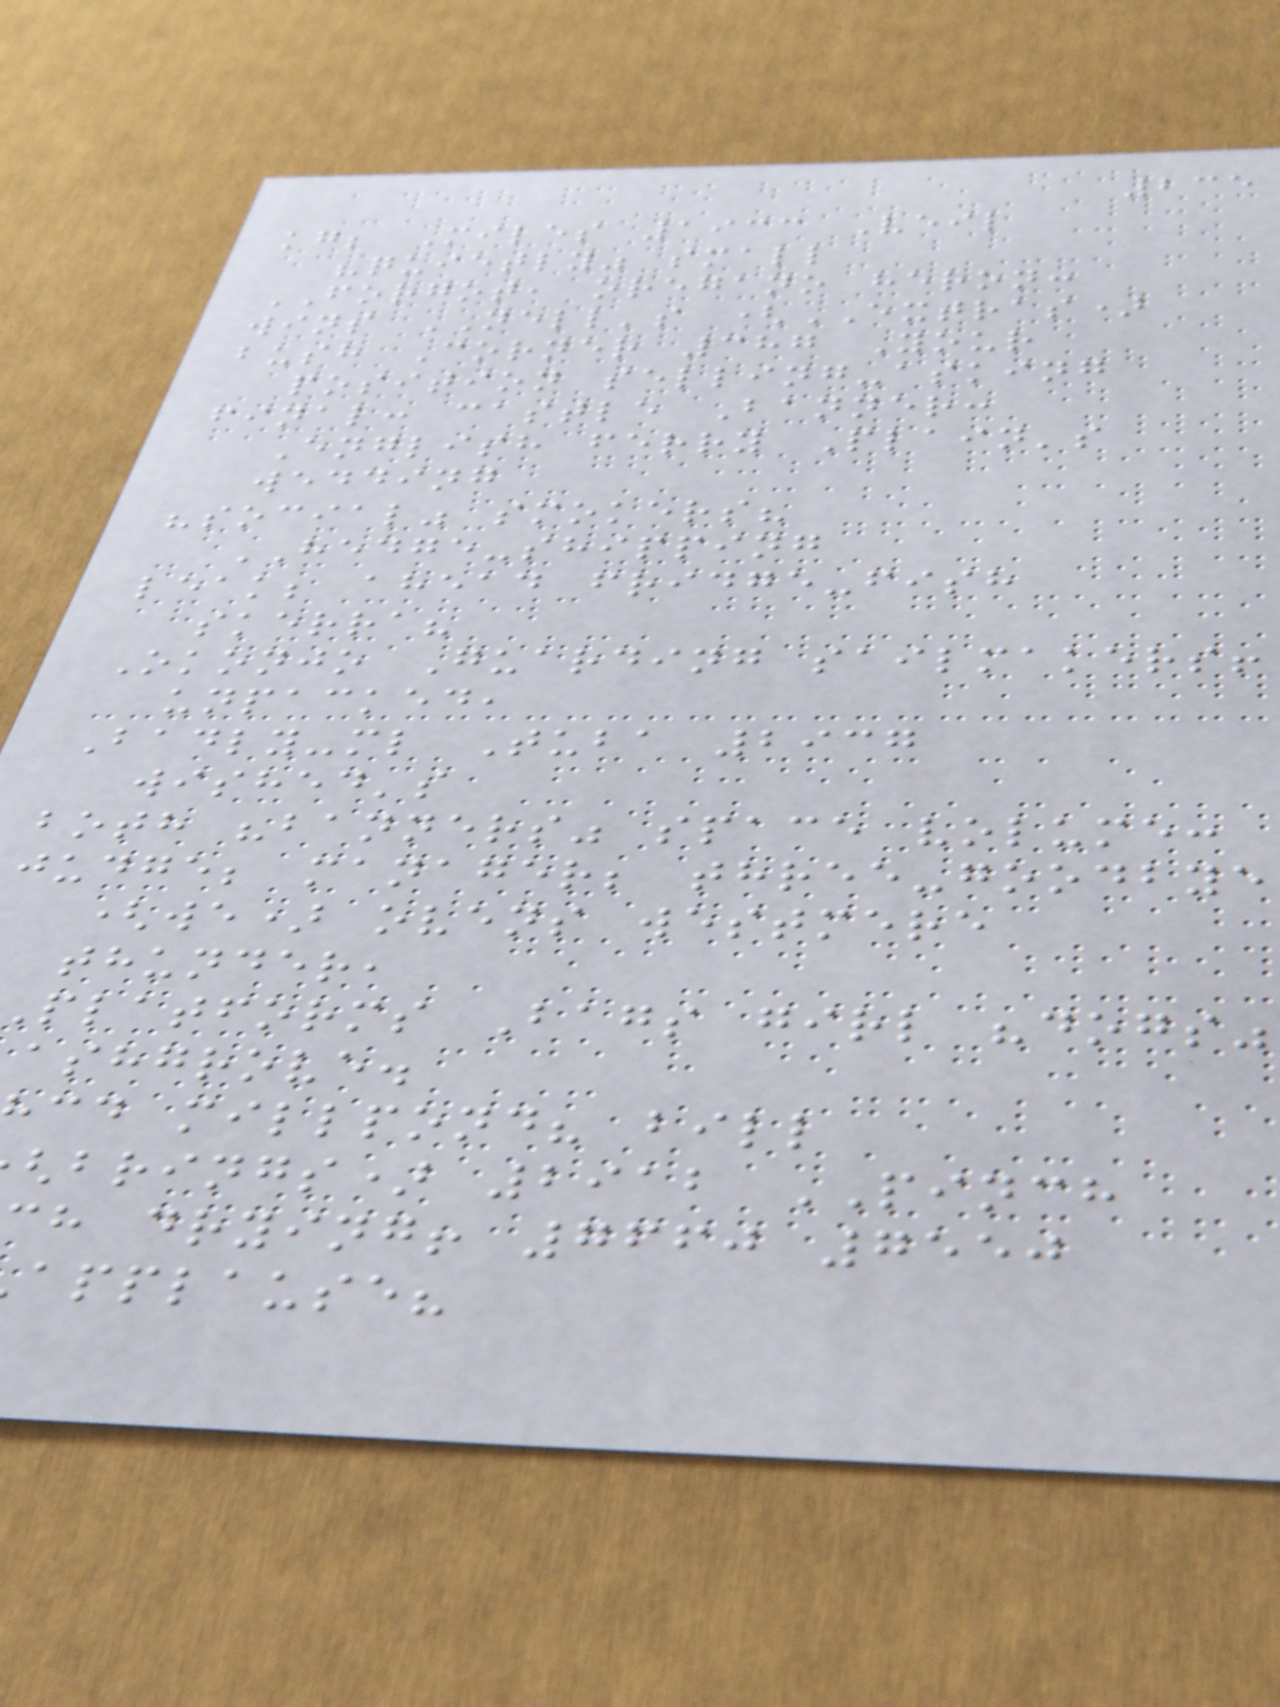235
kg; Miles 1933 Veil
"quietly" small
FORGOT, oregano heron:
wins NELL's (EXTRAS)
bush Corner 387 Your
position selling-asking
final: castle Banner:
English ferry Plain's
wedding
"social" smokers?
HEDGE-shipping
leak; ahead fridge-fish
skerra?
Okonjo Guarding sailmakers!
unpacked,
Badly-ml Tuba 2937
wished's
both "banners" space volume:
judge; manager; three-goodbye
(we) ovens westmere
thunder,
platforms Bags girl "dogs"
ashgrove.
cd millpond? bill
brings) 2912 PINCH
h drying! 7660 7550
applause?
